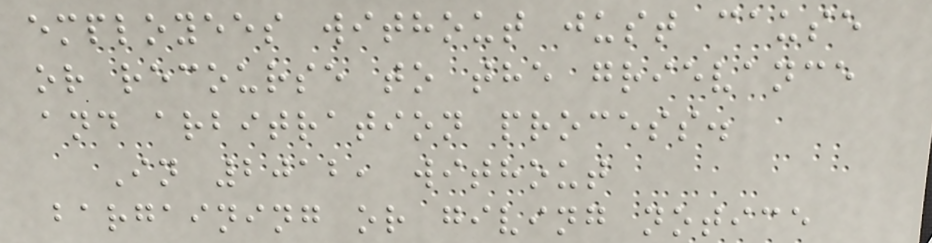employees without just cause
or recourse to the grievance
and arbitration process.
In 2012, without
bargaining or giving notice
